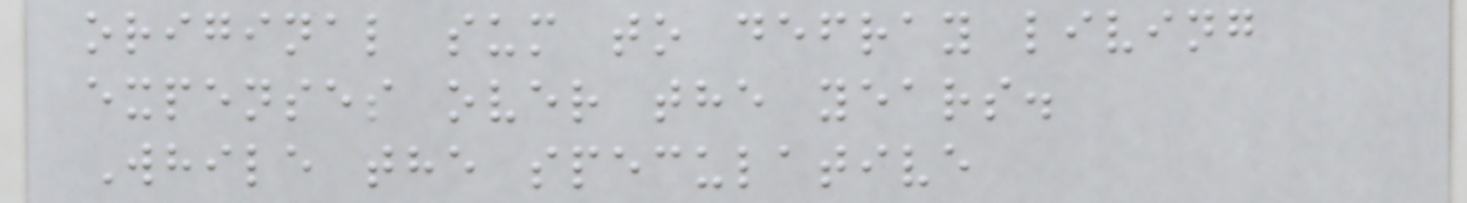original sum to defray living
expenses over the years.
While the speculative
